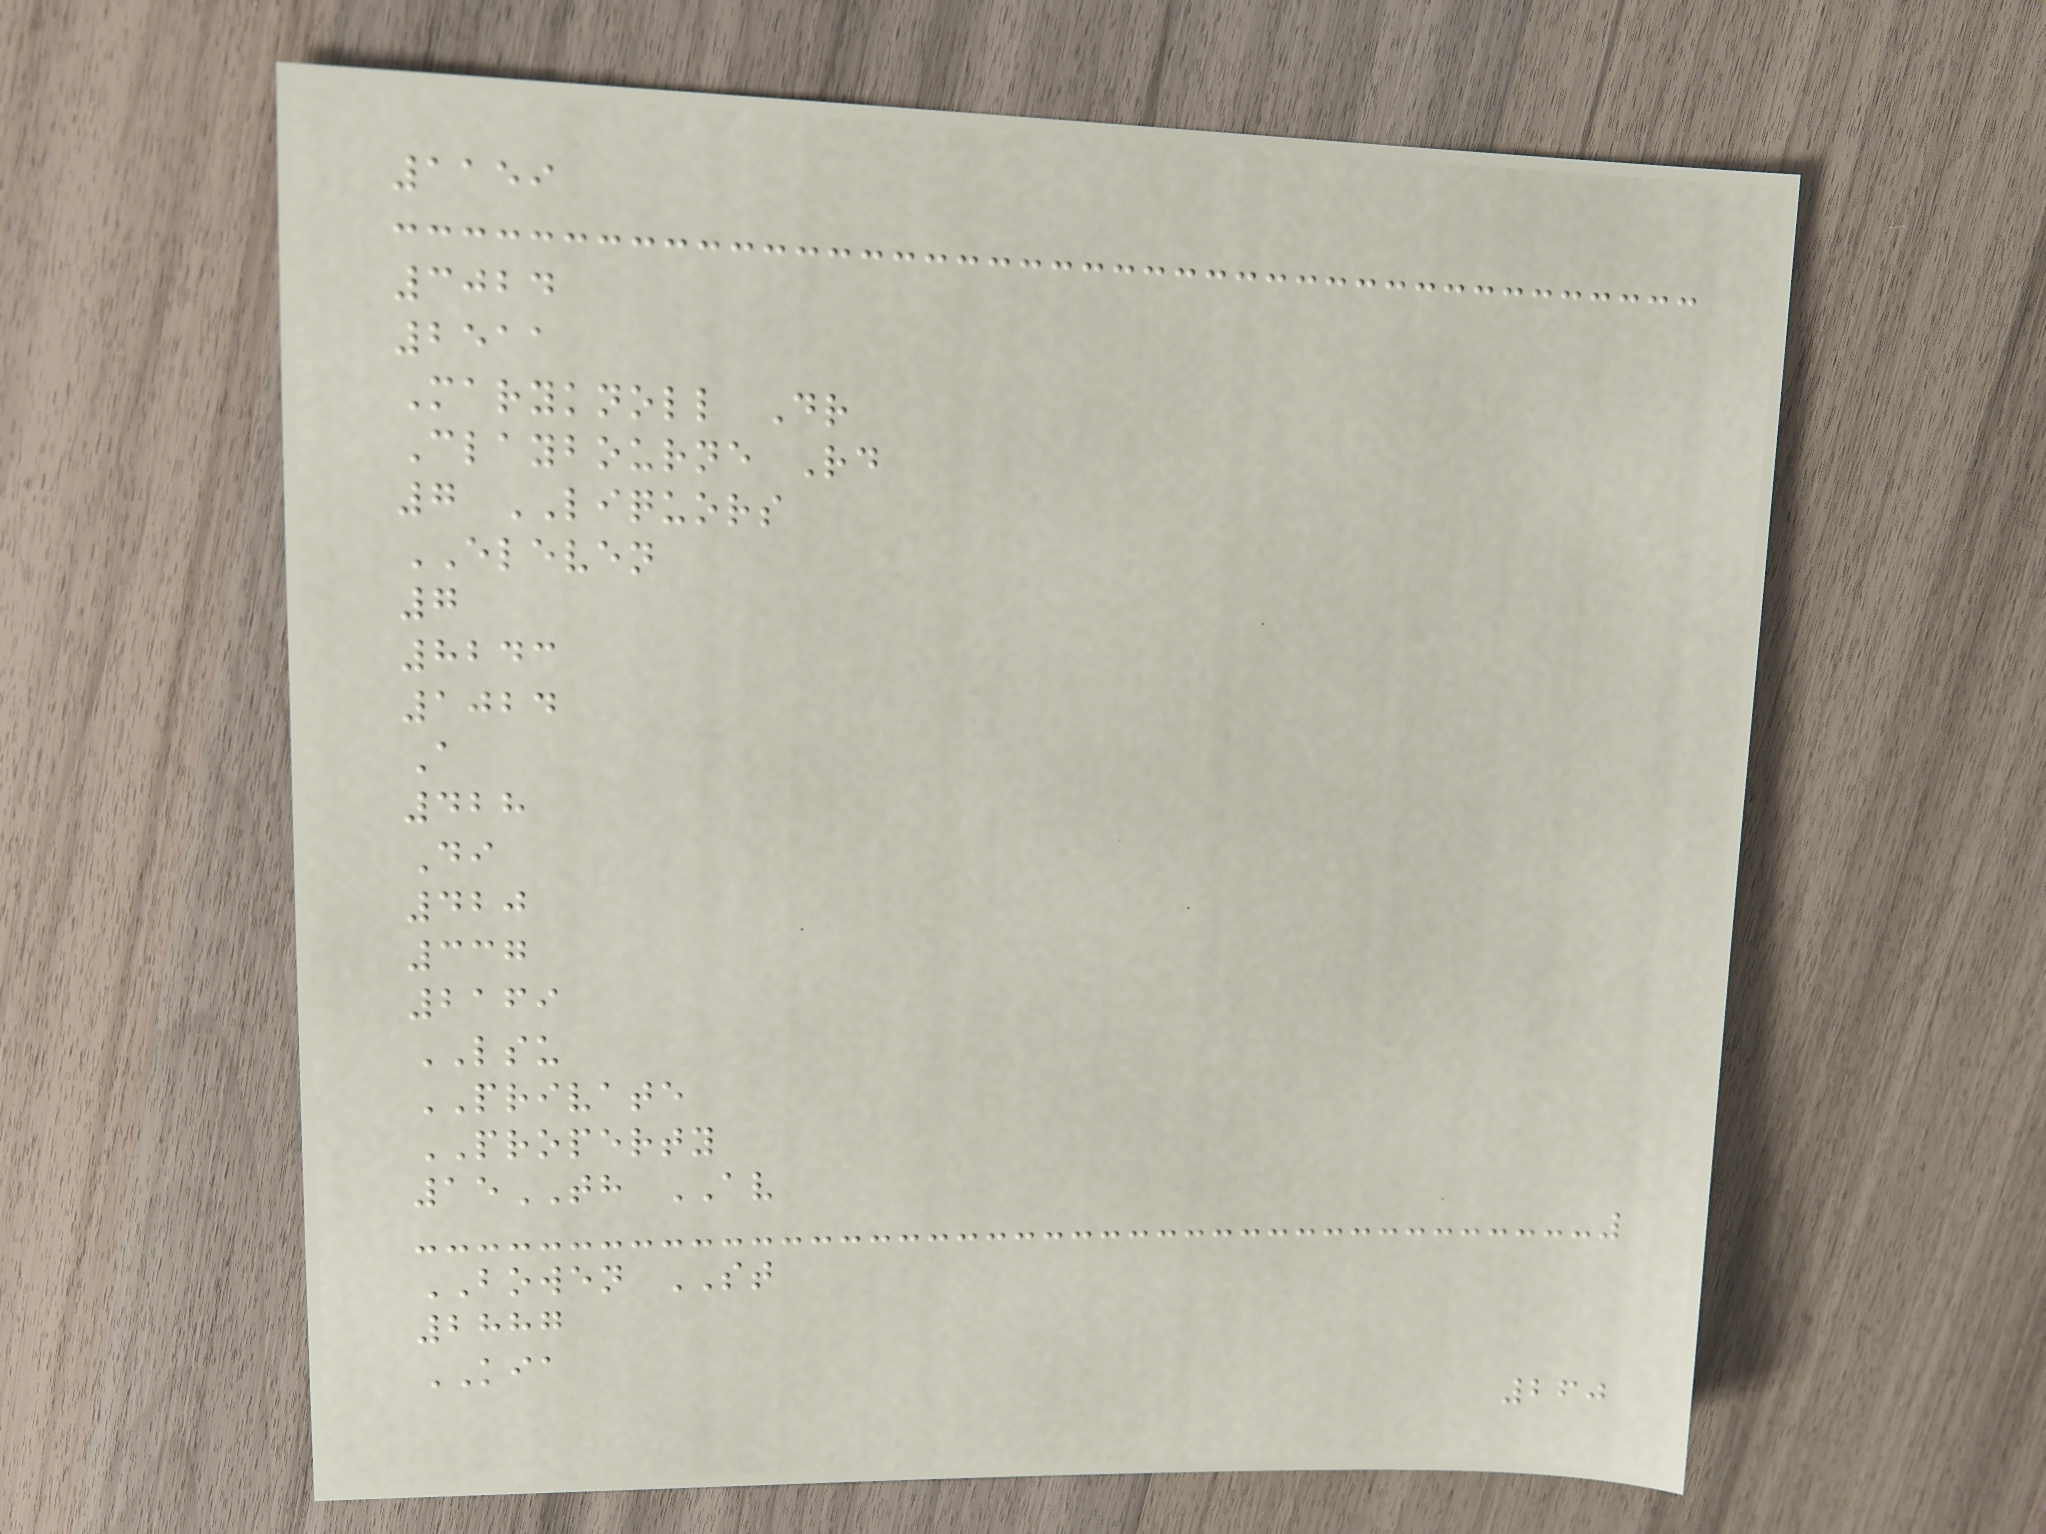1159
3024
2511
Maryknoll Dr
Claybourne Rd
7 LIQUORS
ELEVEN
7
8243
1024
A
428
Di
420
337
2169
LSU
PRIVATE
PROPERTY
15TH AV
BOWEN ST
2887
KIA
260
